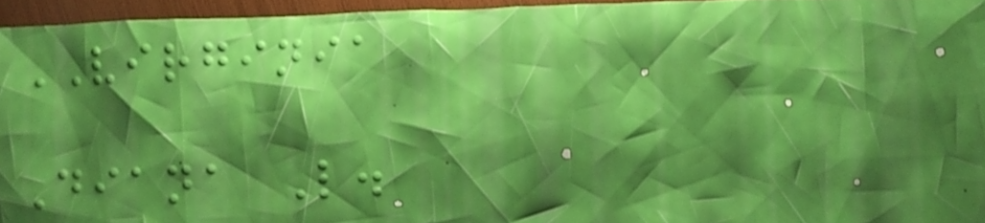VIRGINIA
Diana L.
